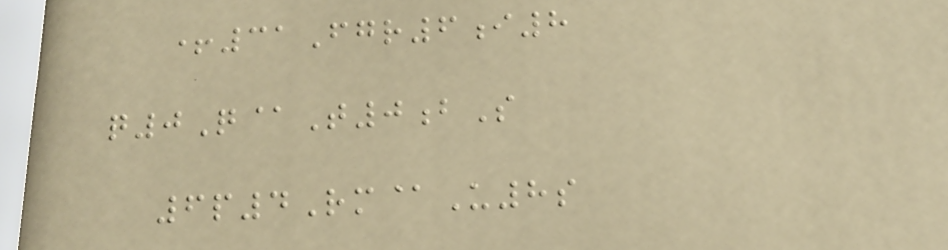+31Fgr6i8
q0Q@T0bS
6p4Rm@U8s
